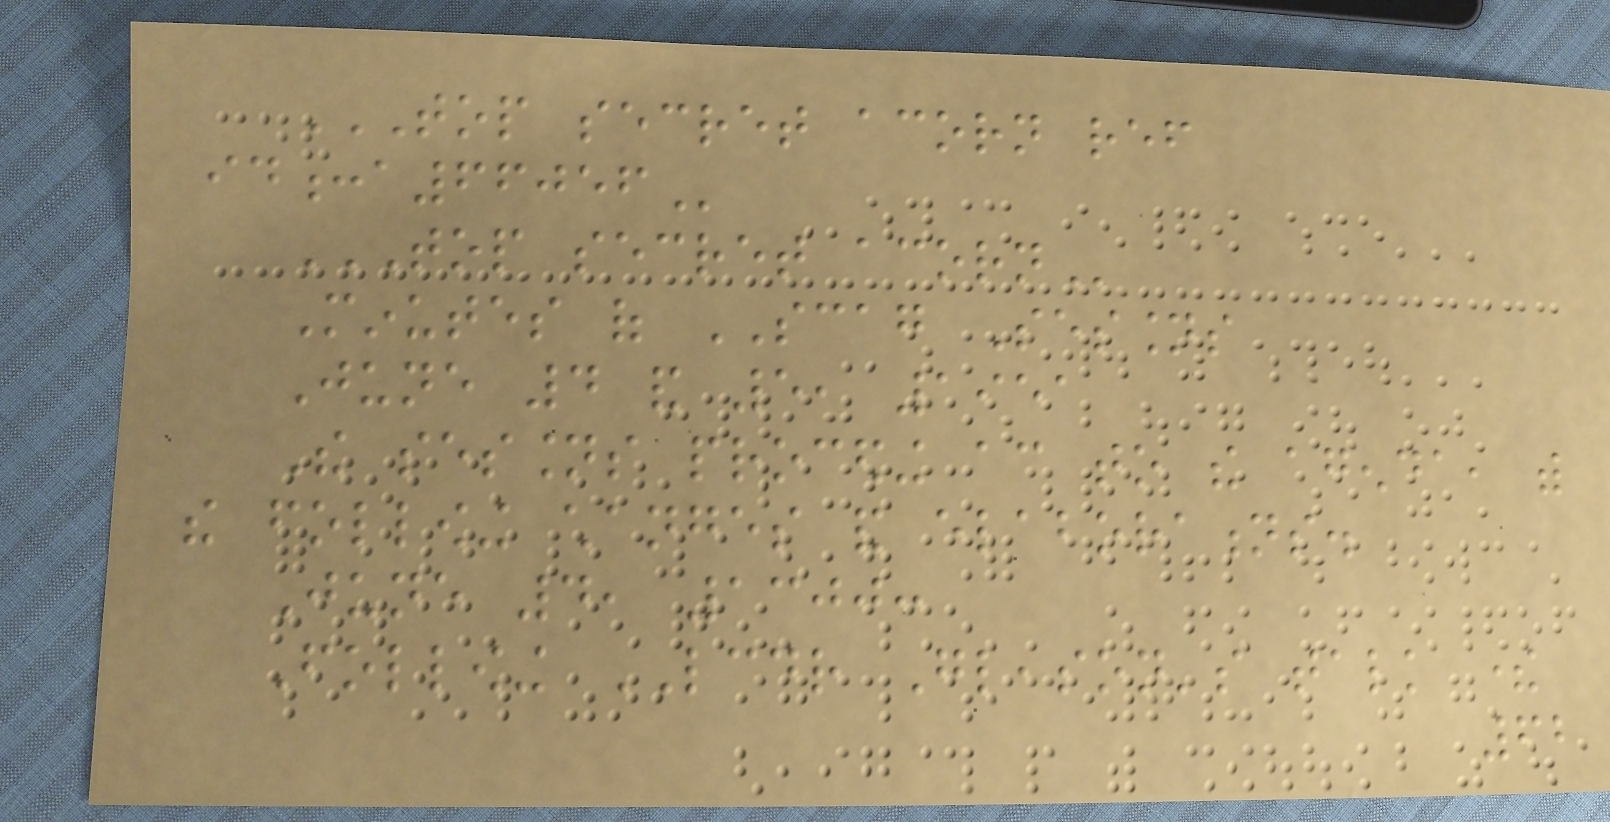TOP SECRET ACORN REF
ID:A66056
TOP SECRET ACORN
Minutes of SCAG Sessions
June 4 and 5, 1951
The sessions proceding according to the agenda, with
the following changes and elaborations.
June 4, 1300:
Following LCDR Gleason's talk there
62
